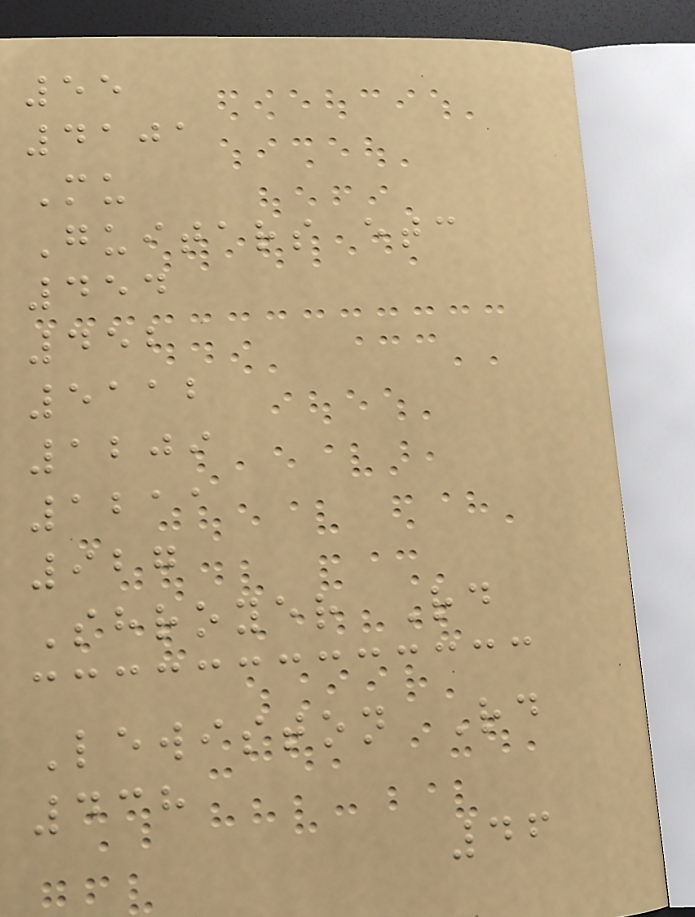55
4101
Mu
Guitars etc
454
452
5112
1209
1211
927
Shroyer Rd
Lewiston Rd
438
46
